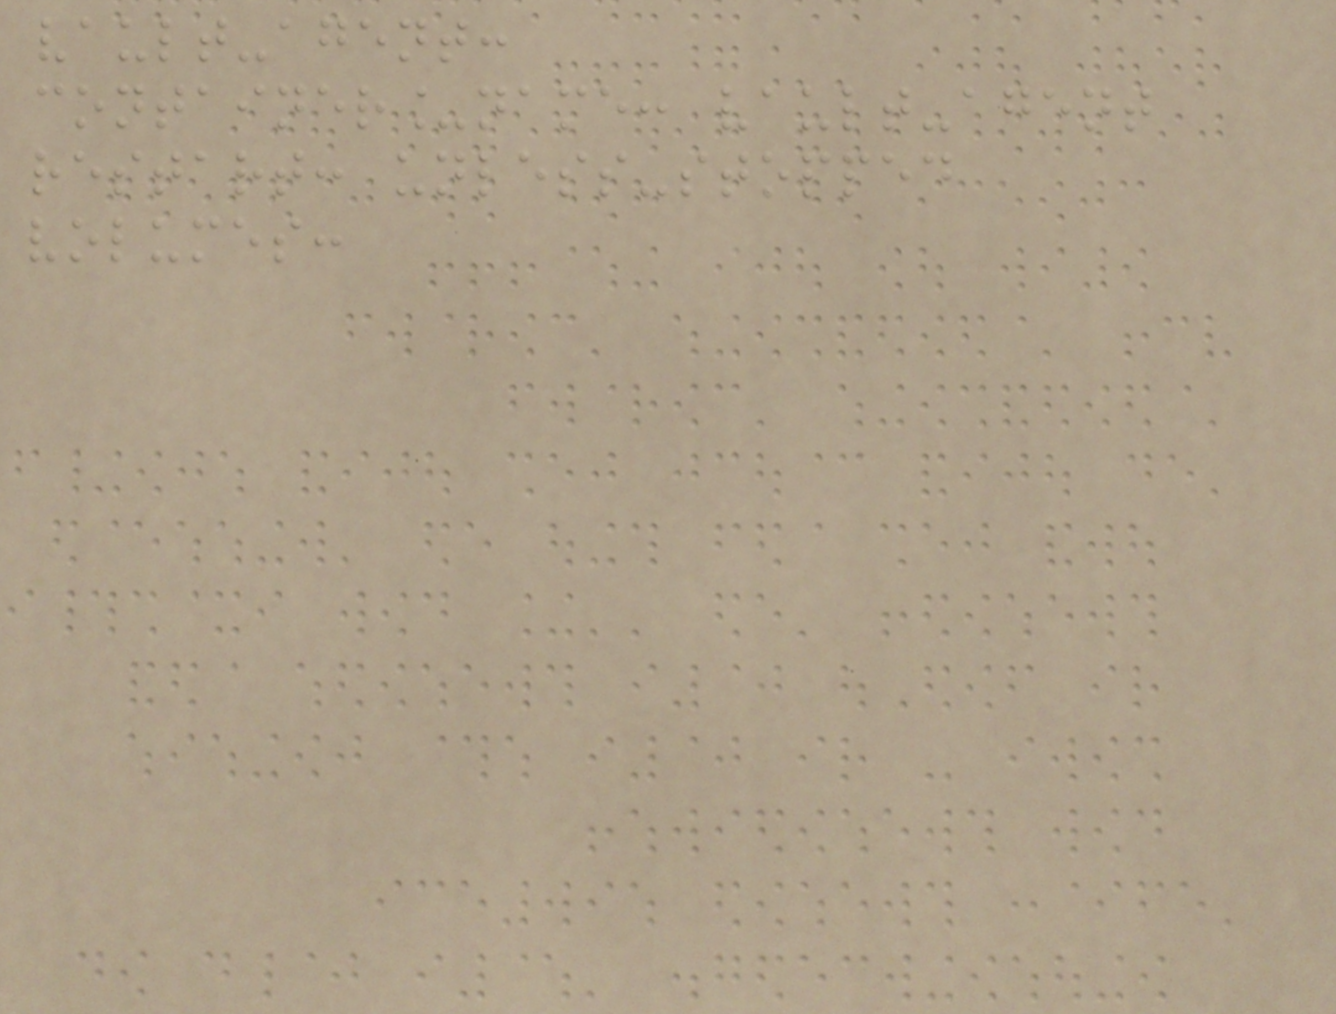vault-agent:
container_name: vault-agent
restart: unless-stopped
volumes:
